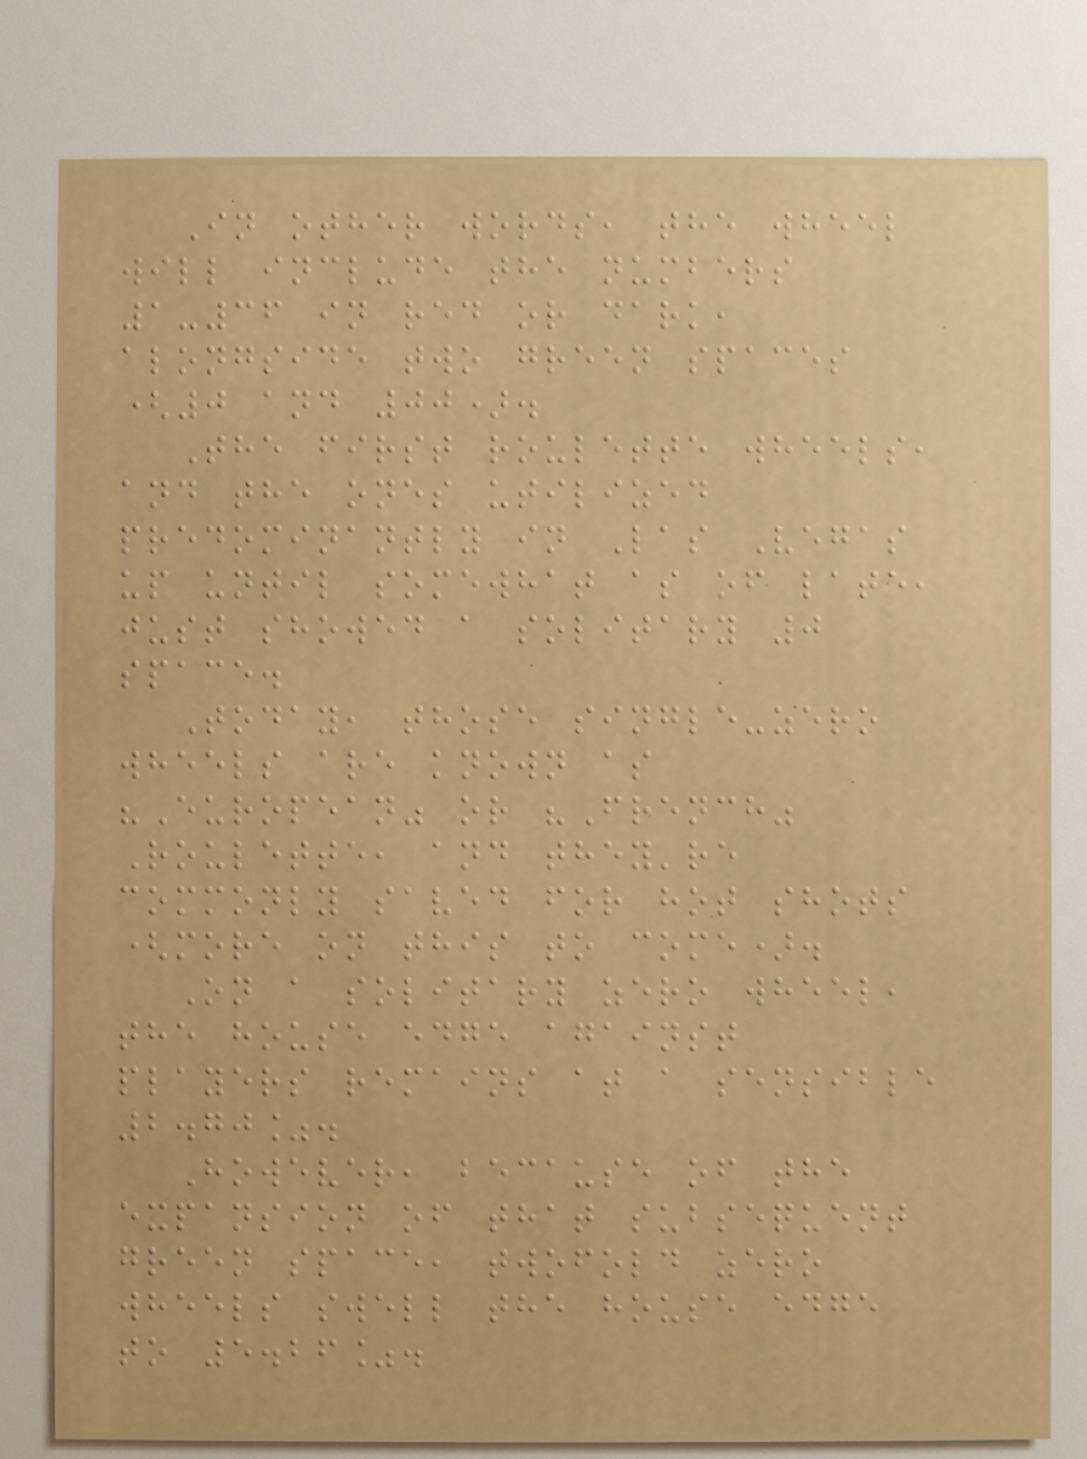In other words, the wheel
will include the numbers
1-36 in red or dark,
alongside two green spaces
(0 and 00).
The first roulette wheels,
and the ones utilized
predominantly in Las Vegas
up until somewhat as of late,
just showed a solitary 0
space.
Today, those single-zero
wheels are known as
"European" or "French"
Roulette, and they're
commonly saved for hot shots
(more on this to come).
On a solitary zero wheel,
the house edge against
players remains at a sensible
2.70%.
However, because of the
expansion of that subsequent
green space, twofold zero
wheels swell the house edge
to 5.26%.
